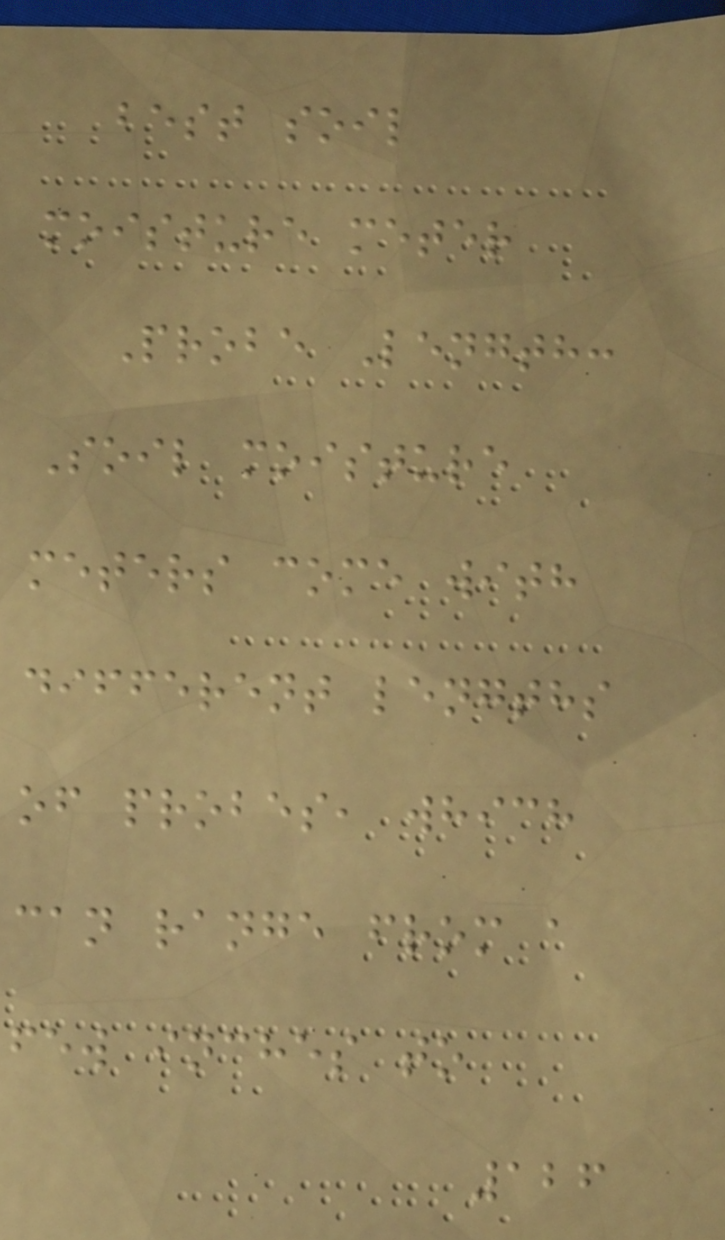best soil
moisture meter
Probe Length:
Soil moisture
meters come with
different lengths
of probes, which
can range from a
few inches to
126
